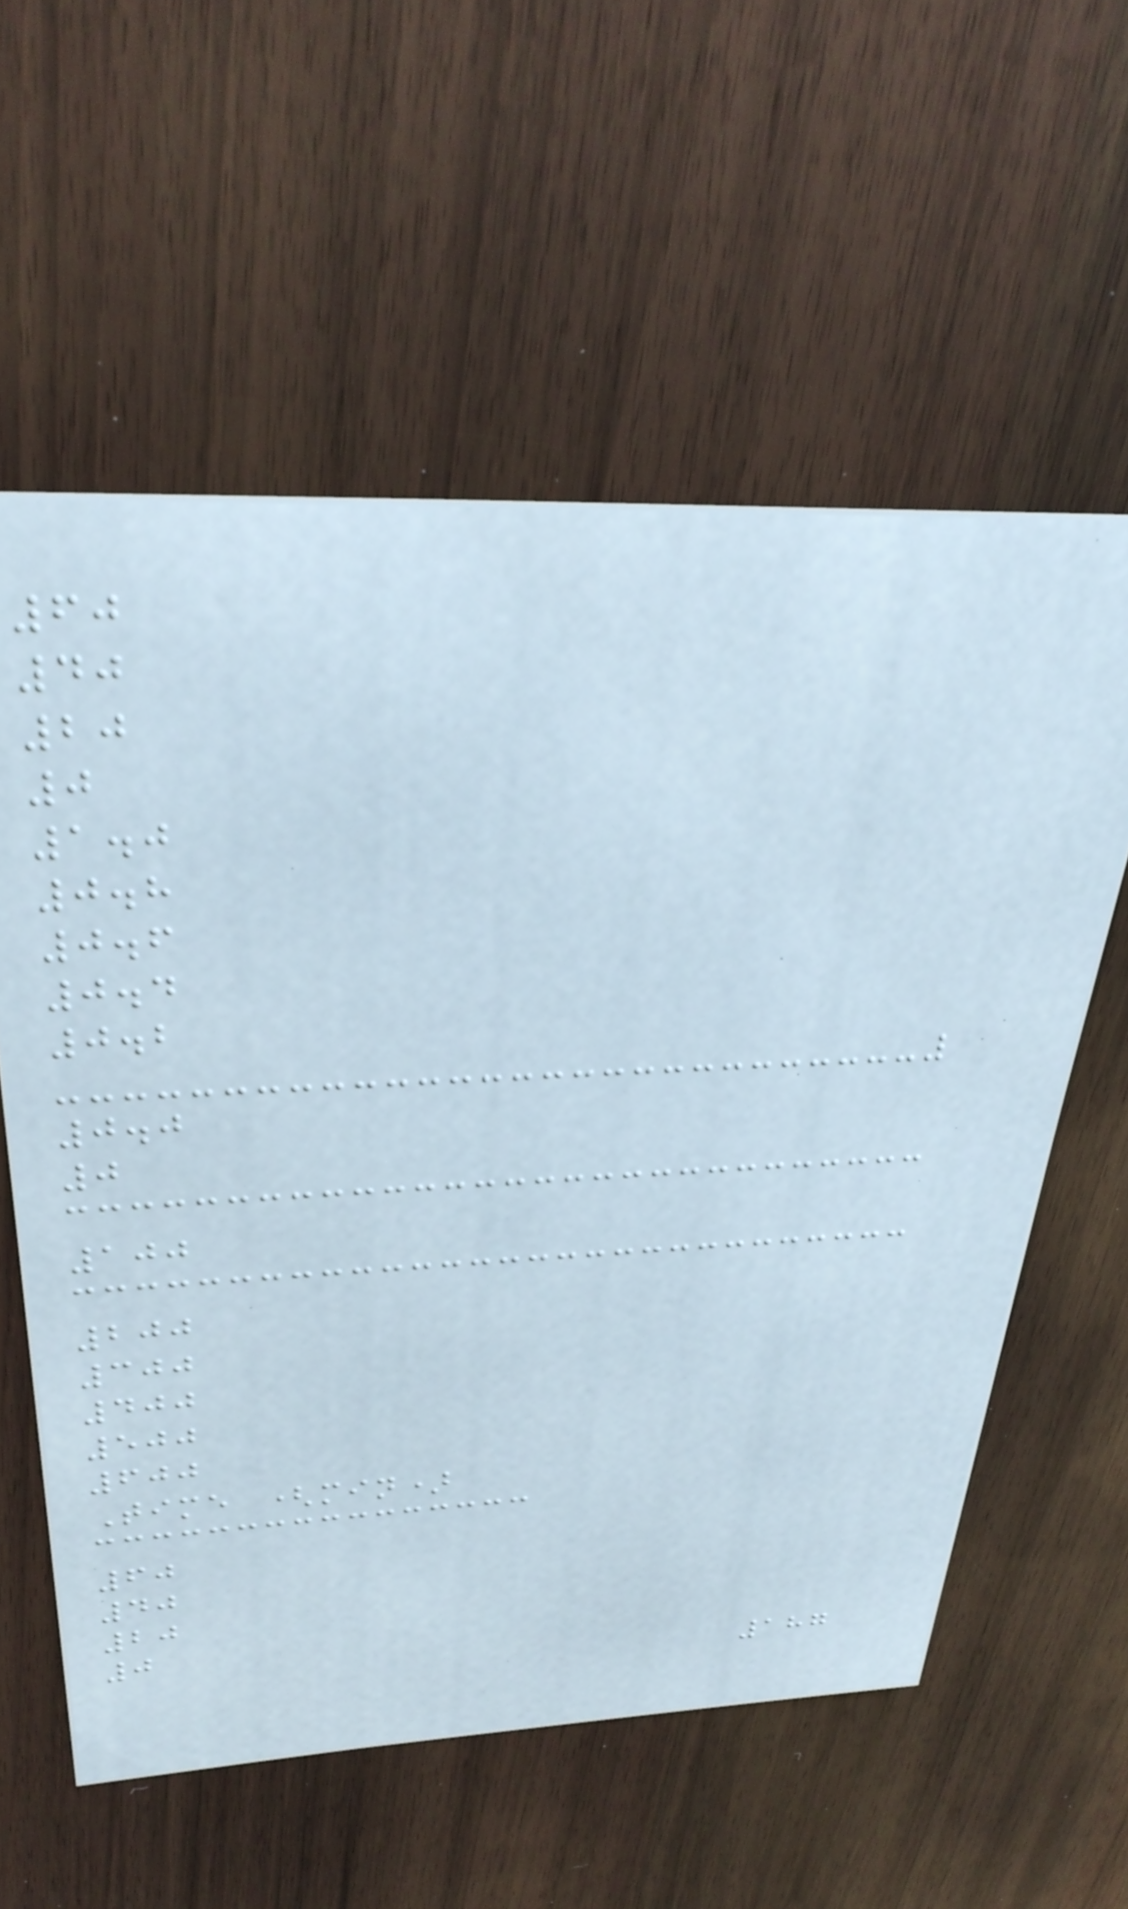60
40
20
0
1.0
0.8
0.6
0.4
0.2
0.0
0
100
200
300
400
500
600
Time (min)
60
40
20
0
187
